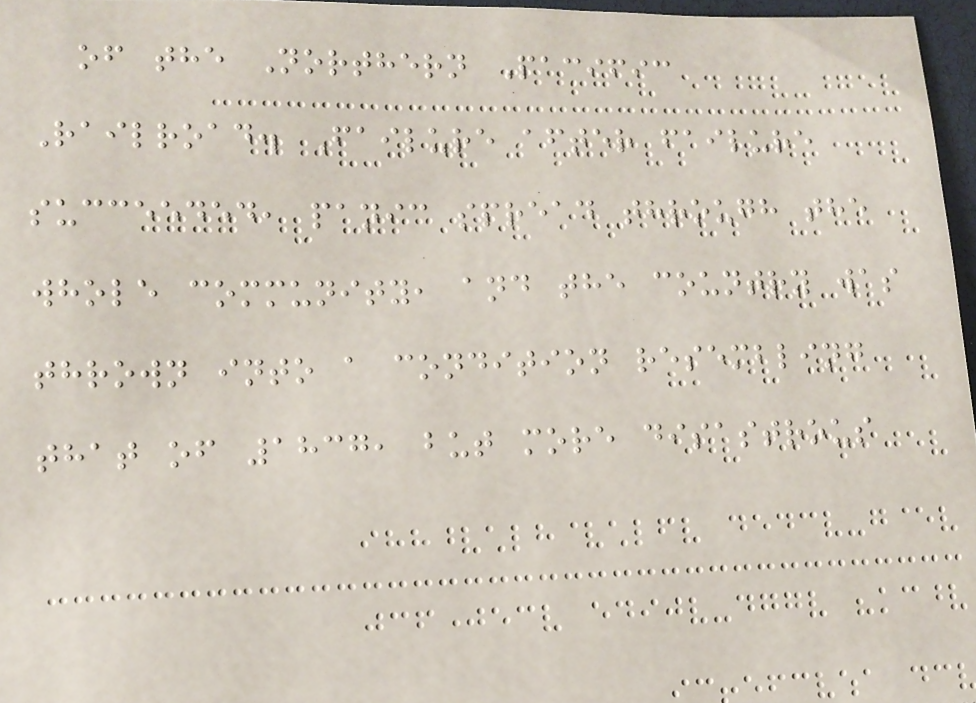of the Northern Pacific
Railroad. Failure after failure
succeeded, panic spread through the
whole community, and the country was
thrown into a condition resembling
that of 1837, but more disastrous
